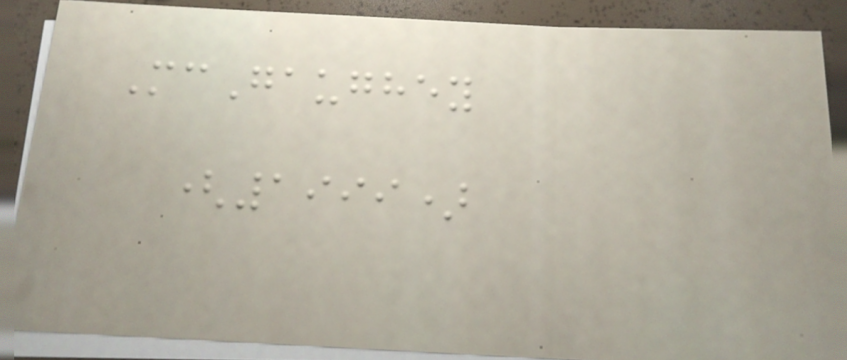McGaughey
(1999)
